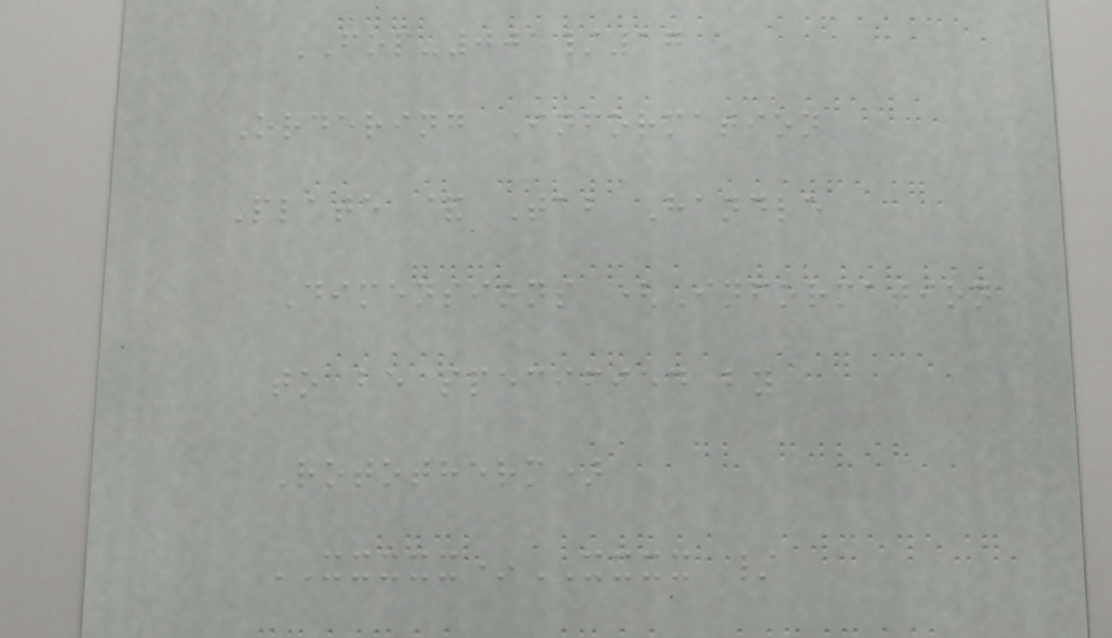FOP-001/17
Ordering Information
Plate & Tab Handle
Dimensions (Information
to be specified by
Rototherm)
XXXXX*XXXX /
